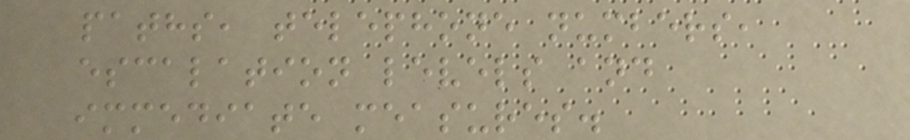paths, telephone numbers,
escalation levels and
immediate measures.
